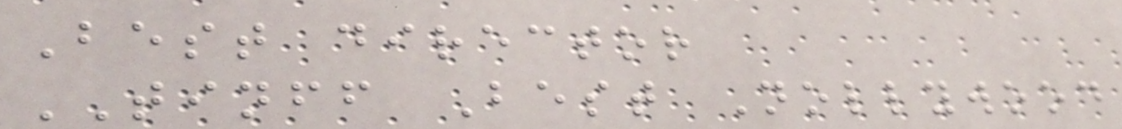Best director
TINFF Best Nollywood
